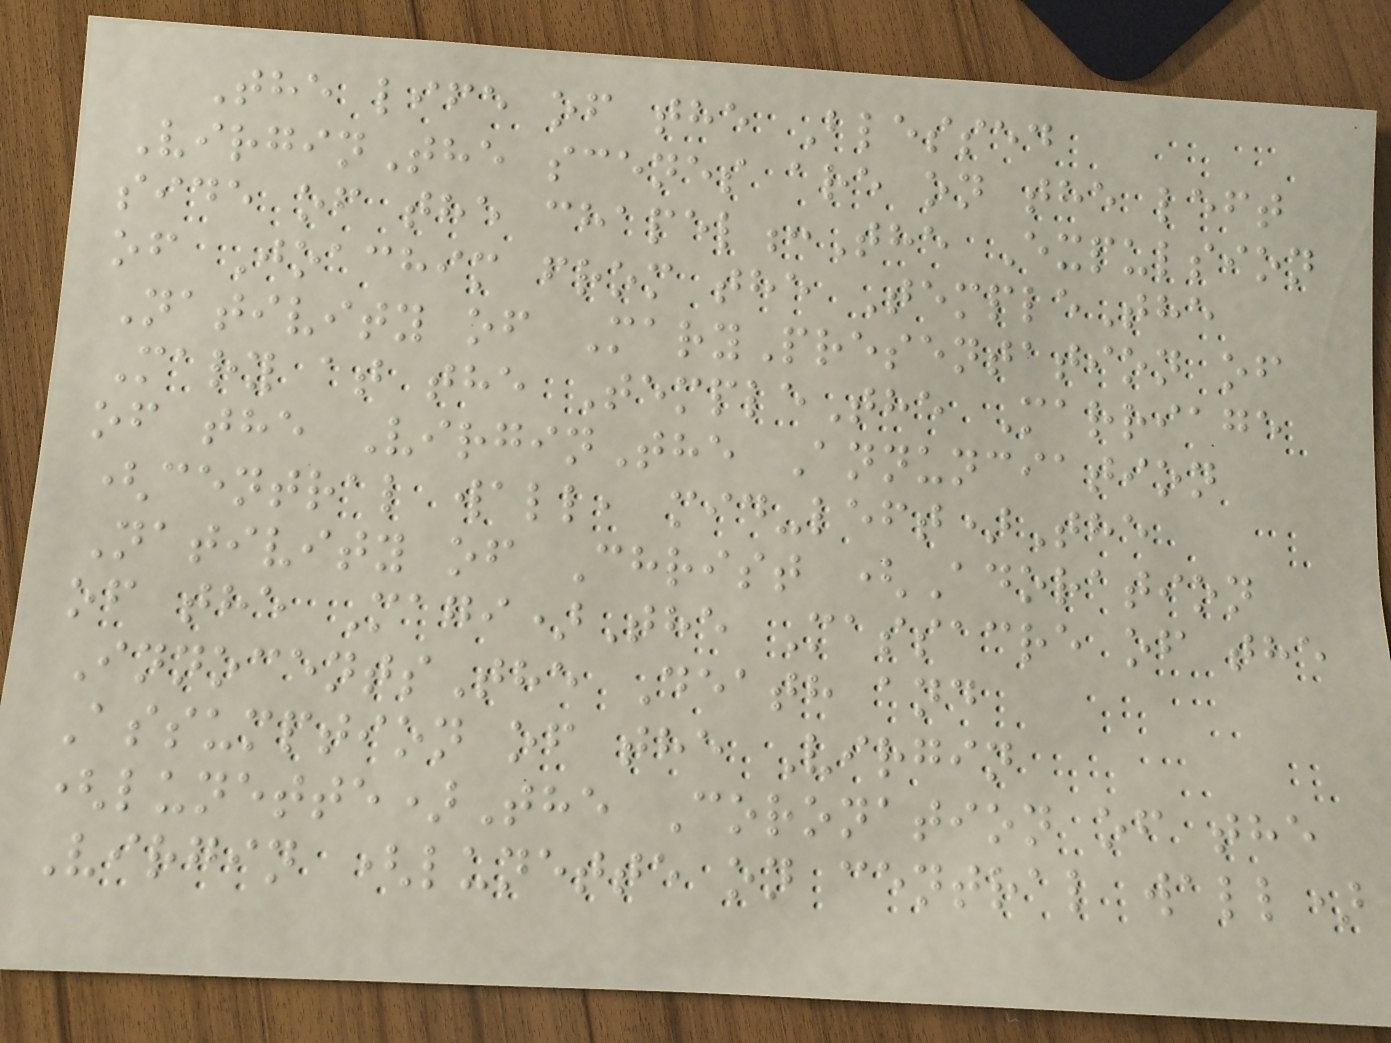The life of the Blessed
VirginThe scenes are on the left
side of the chapel:The Expulsion
of Joachim from the TempleThe
Nativity of MaryPresentation of
Mary at the TempleThe Marriage
of the VirginThe Annunciation
(central wall, mid-left)The
Nativity of Christ (Adoration
of the Magi)The Massacre of the
InnocentsThe Death and
Assumption of the Virgin
(lunette)The Coronation of the
Virgin (lunette on central wall)
